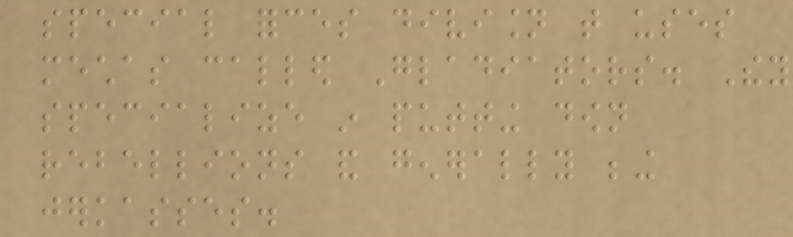special forces division that uses
mechas called Gladiators. They
specialize in putting down
rebellions and generally being
jerkasses.
